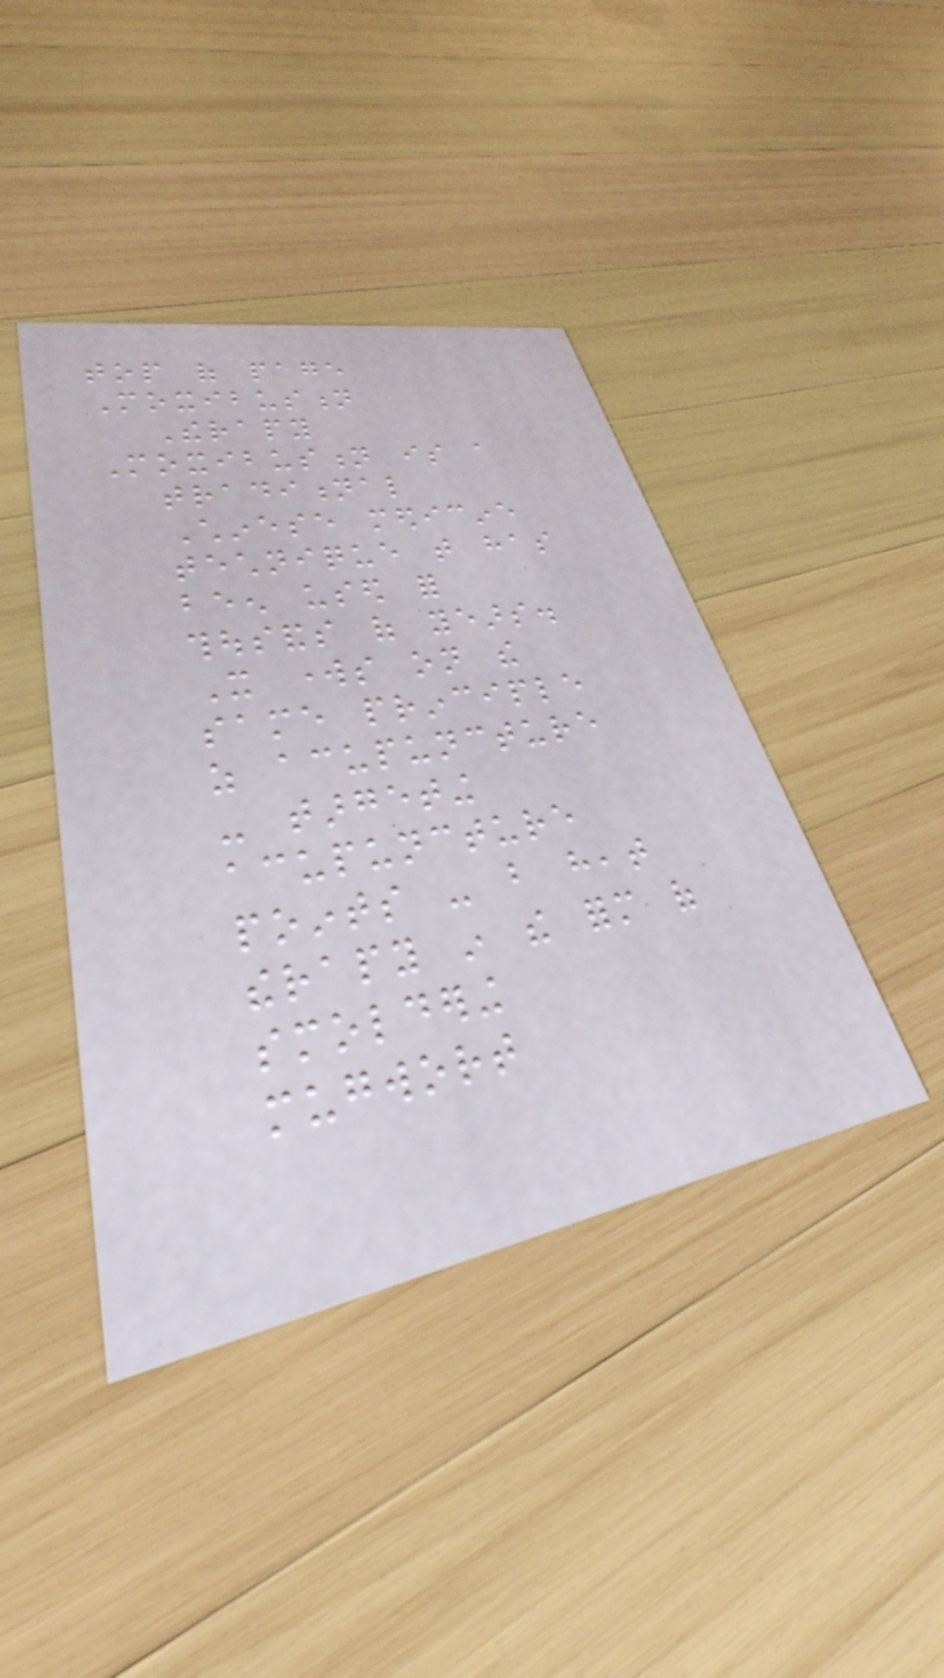top of page
Moxibustion
Therapy
Moxibustion is a
traditional
Chinese medicine
technique that has
been used for
thousands of years.
It works on the
same principle
as acupuncture
- targeting
acupuncture
points - but heat
therapy in the form of
smoldering
mugwort
